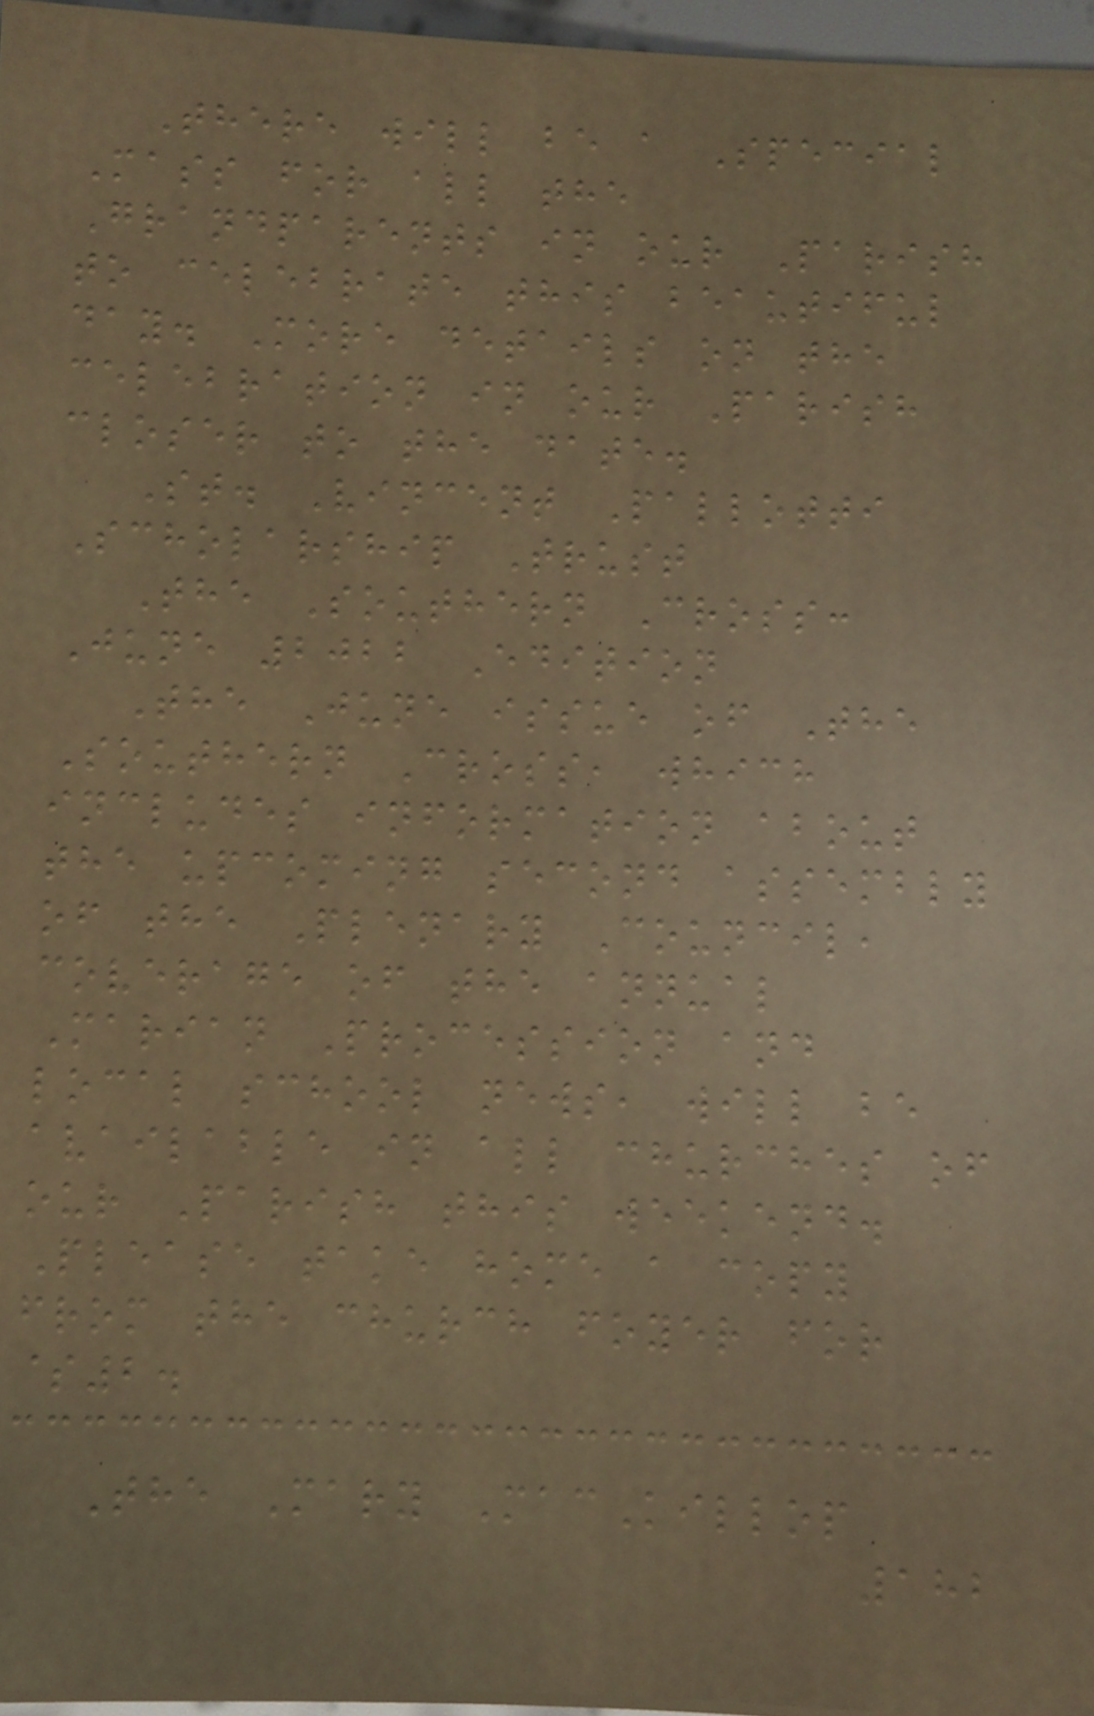There will be a Special
Mass for all the
Grandparents in our Parish
to celebrate this beautiful
day. More details on the
celebration in our Parish
closer to the date.
St. Vincent Pallotti
Scholarship Trust
The Southern Cross:
June 2022 Edition
The June issue of The
Southern Cross, which
includes information about
the upcoming second assembly
of the Plenary Council,
coverage of the annual
Marian Procession and
local school news, will be
available in all churches of
our Parish this weekend.
Please take home a copy
from the church foyer for
$2.
The Mary MacKillop
182
